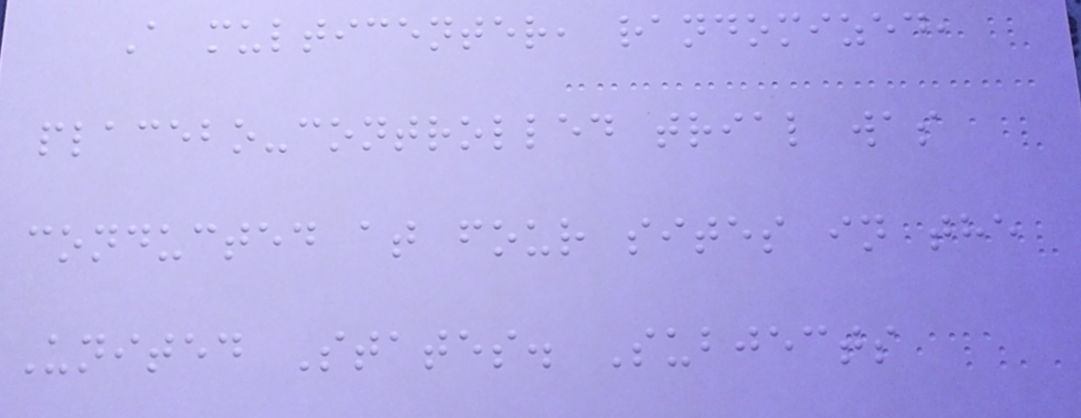A multicenter, randomized,
placebo-controlled trial was
conducted at four sites in the
United States. Subjects
